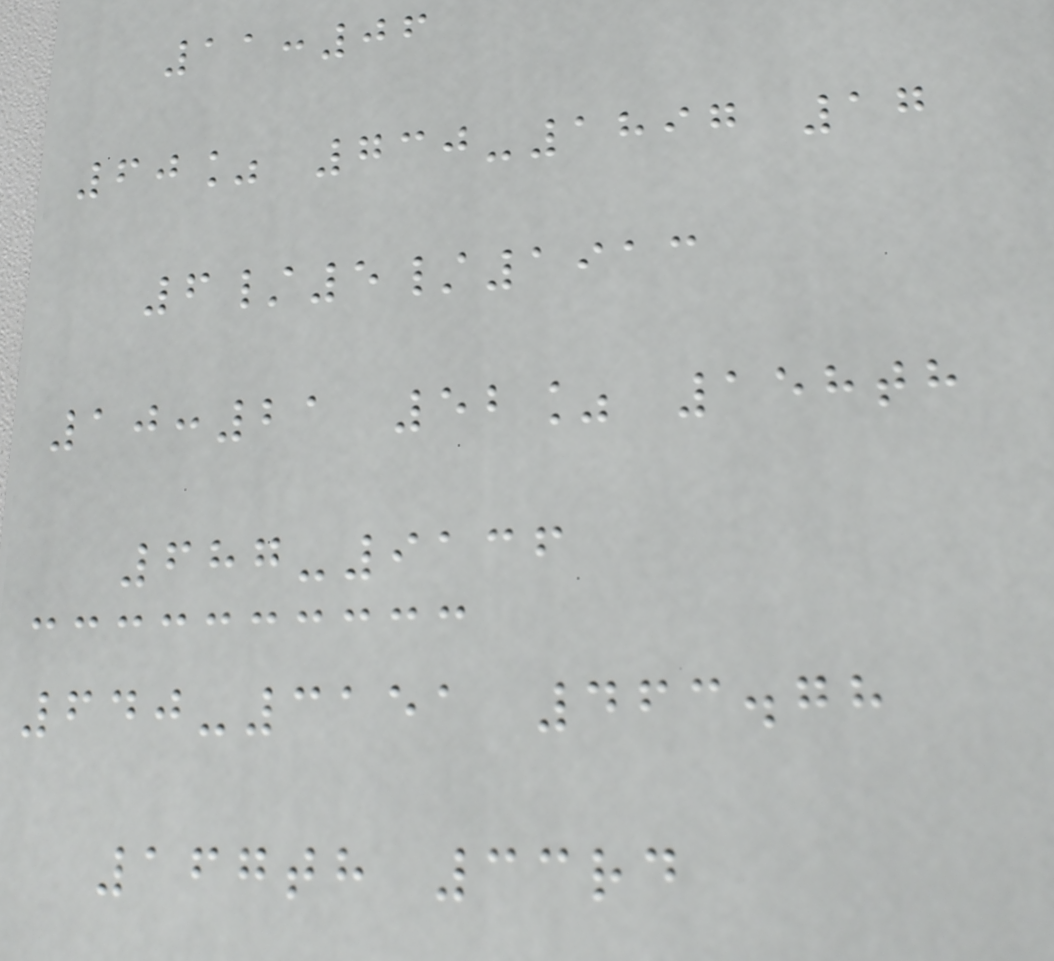11:06
60% 730-1897 17
6/5/1913
10:21 52% 158th
687-9136
640-3151 463.78
167th 33rd
